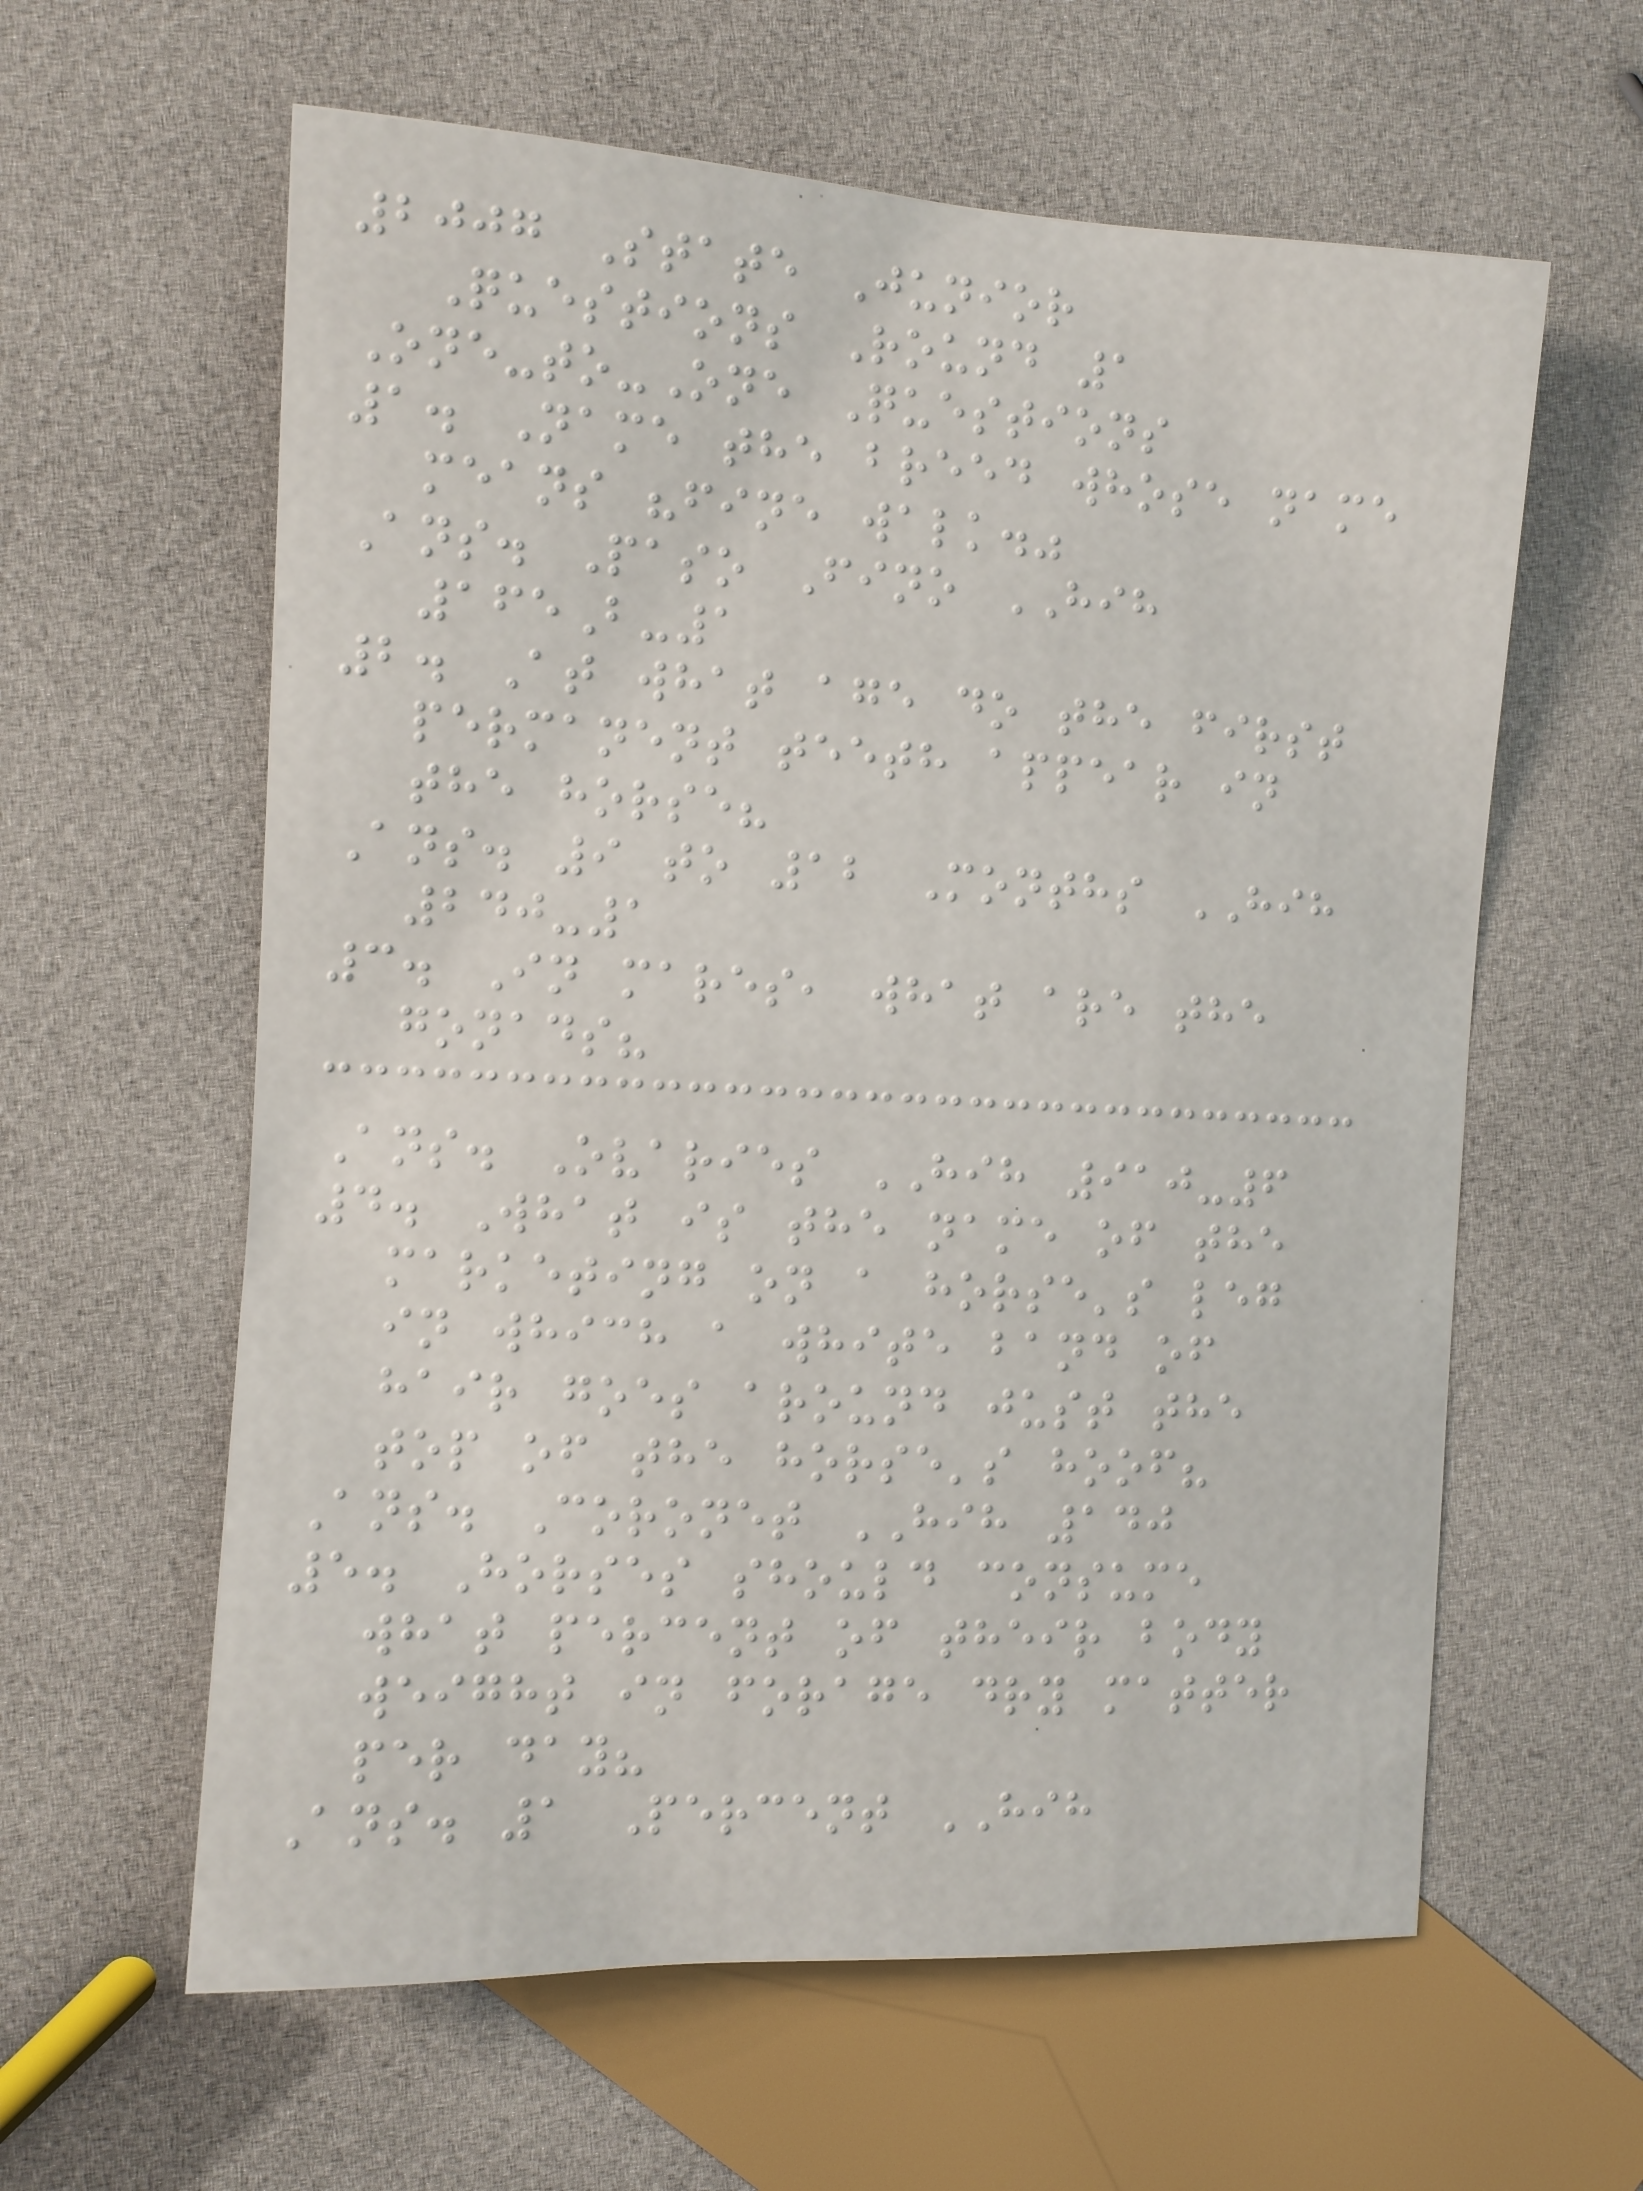2007 State Junior
Questions Round 1
One-to-One Questions
1. Name the breed whose name
means "fine walk."
Ans. Paso Fino HIH
165B-1
2. At what age do the first
permanent teeth appear in
the horse?
Ans. 9 to 12 Months HIH
240-1
3. In mares, what are the
gonads?
Ans. Ovaries HIH 910-6
4. What is the name of the
marketing on a horse's leg
in which a white band of
hair goes around just the
top of the horse's hoof?
Ans. Coronet HIH 140
5. Horses should consume
what percent of their body
weight in forage dry matter
per day?
Ans. 1 Percent HIH
